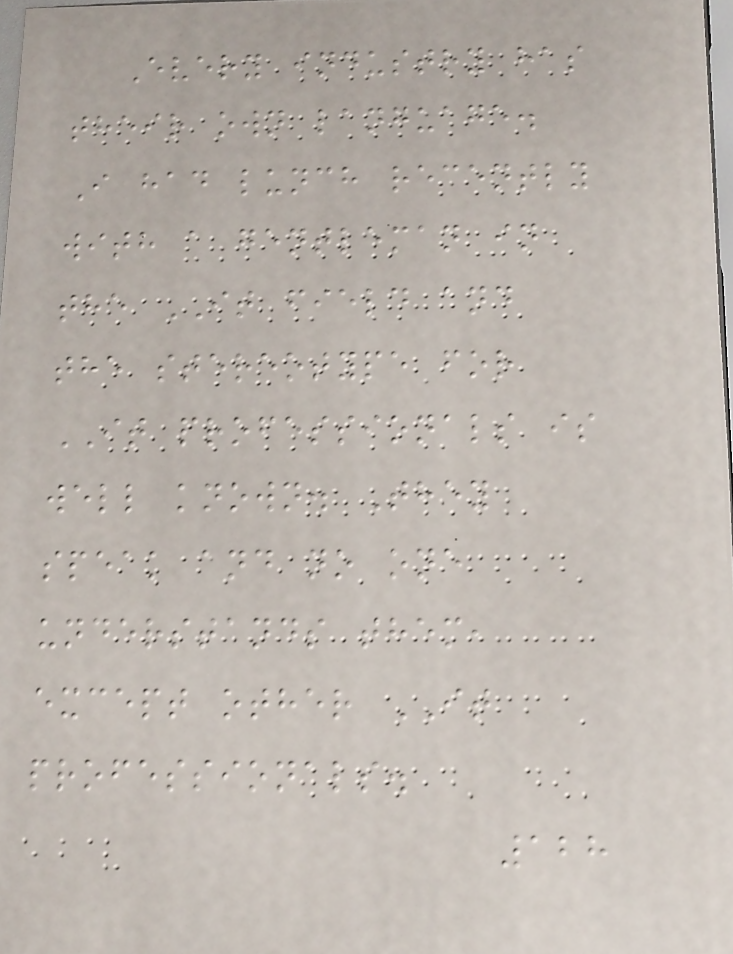Every industry has
their own language.
I had lunch recently
with a gentleman in
the IT field and
the stereotype for
IT professionals is
well known. They
speak and no one
understands them,
except other IT
professionals.
128
